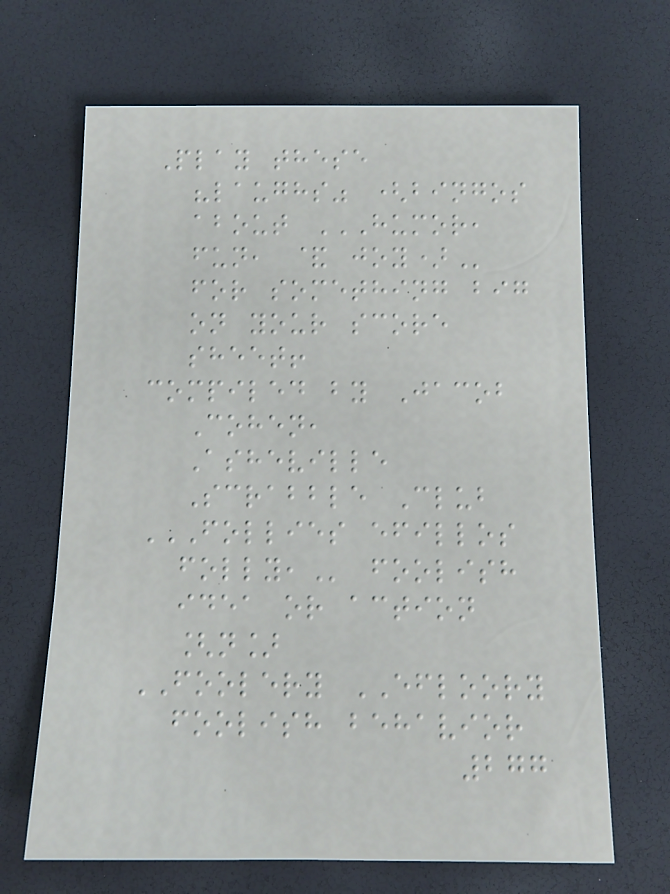Play these
"laughs" (bingos
about HUMOR,
FUN, & JOY)
for something big
on your score
sheet!
compiled by Jacob
Cohen,
Asheville
Scrabble Club
FOLLIES EFILLOS
FOLLY, foolish
idea or action
[n]
FOOLERY EFLOORY
foolish behavior
277
